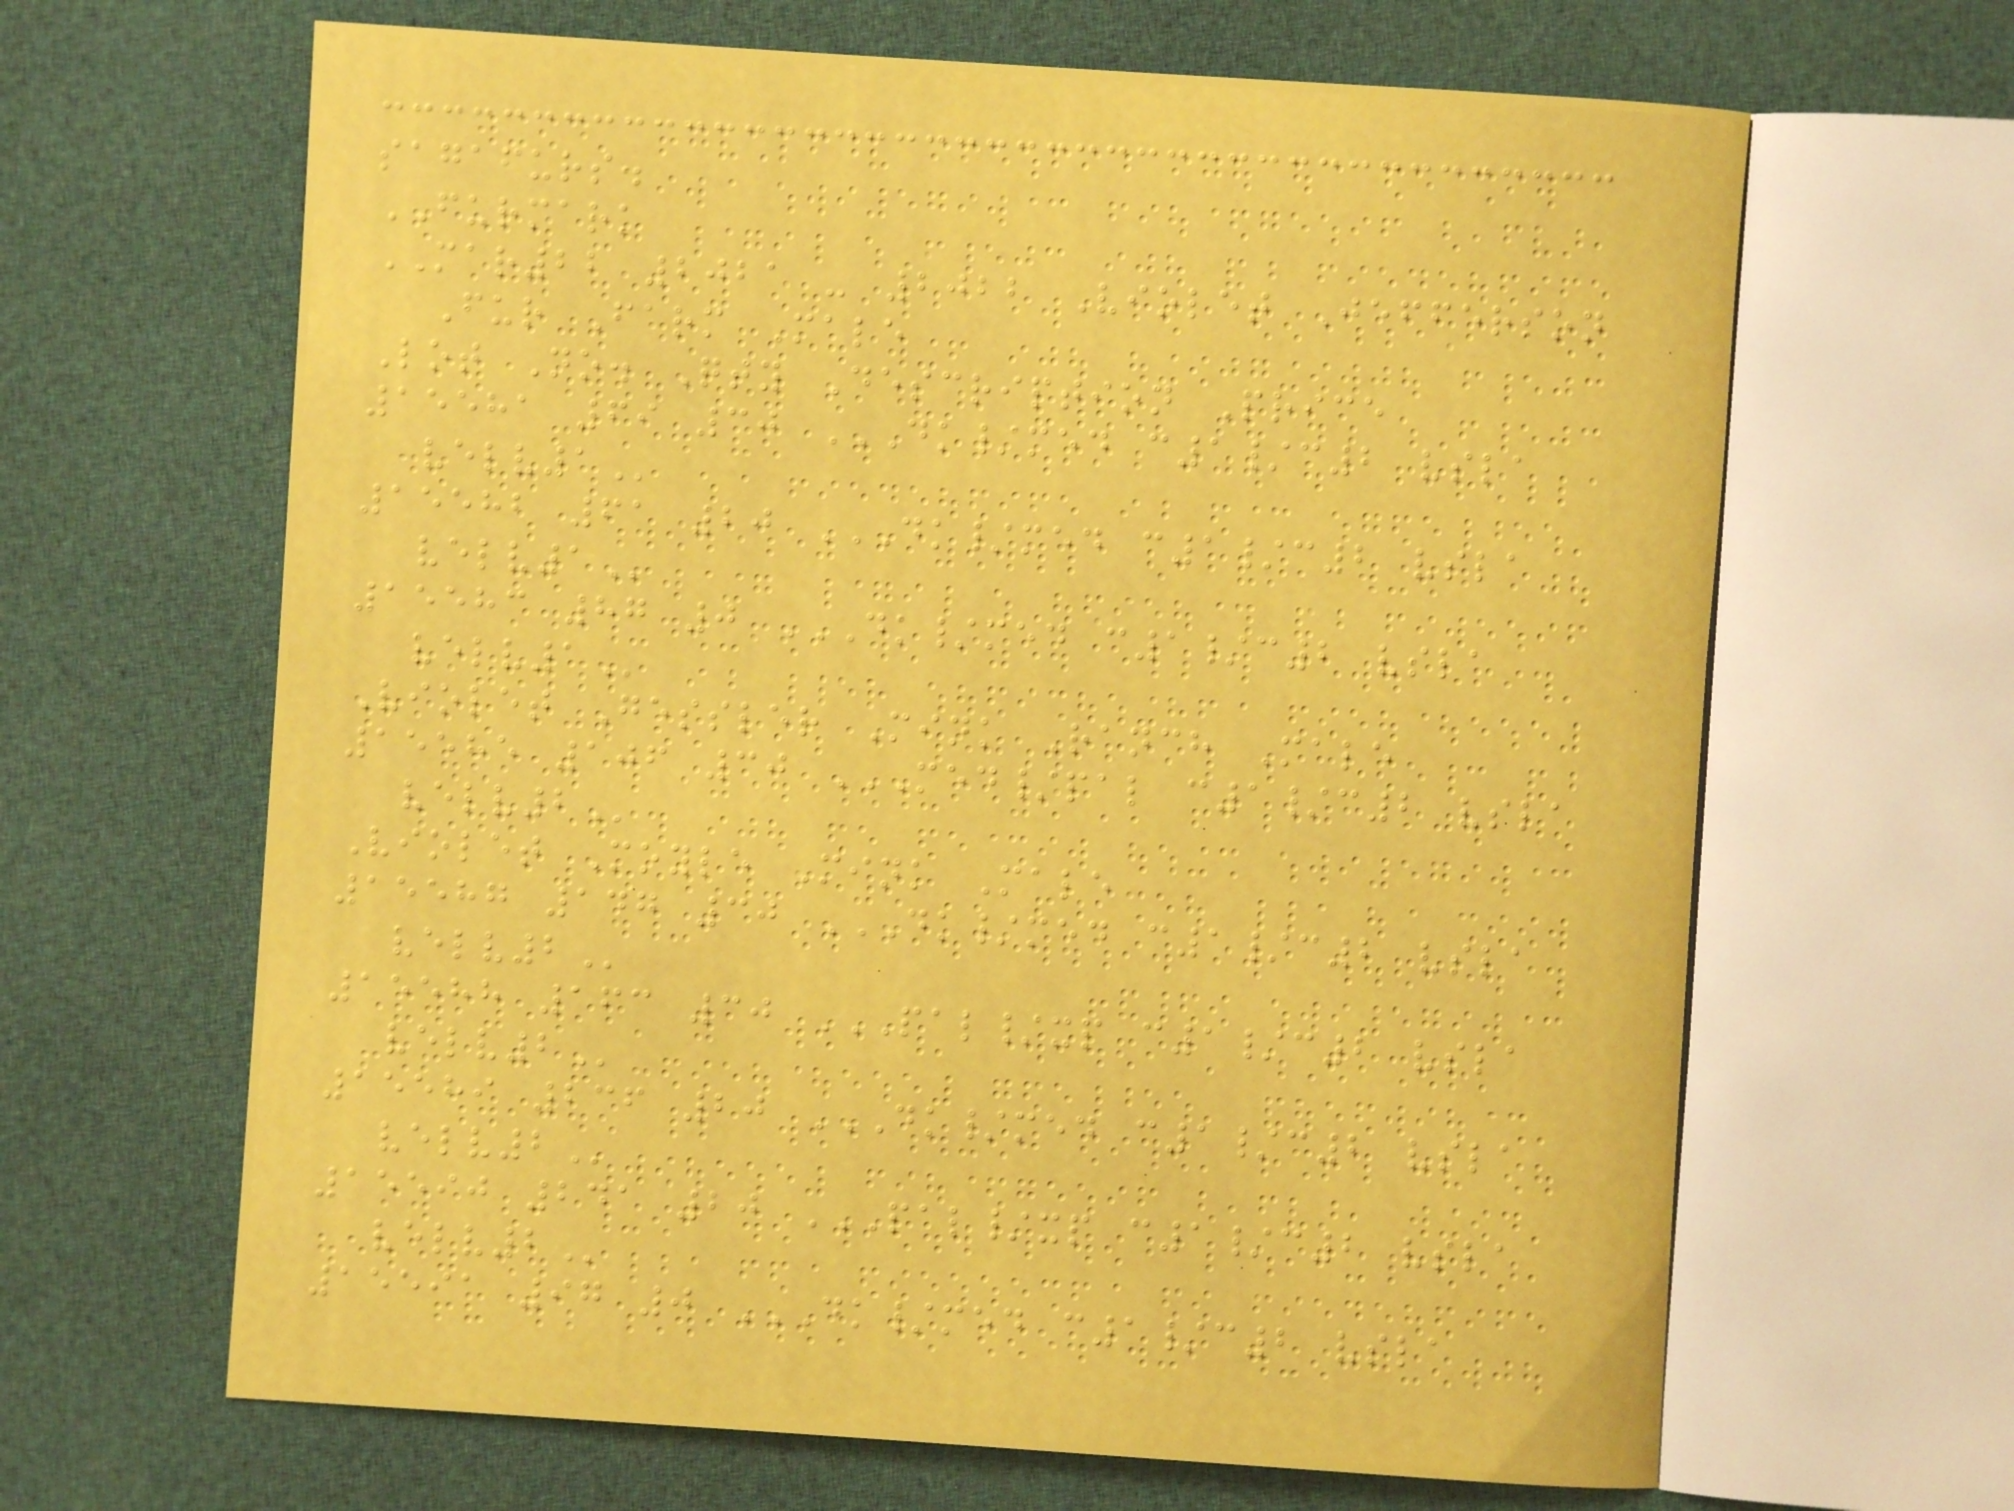sagafurs.
FURMARK
MAR22 2021 - 2022 Violet Jefferson
Fur Farm Male
Lot No. Qty Description Price
15581 69 30 DK/MED C1/C2 VSLA
VELV1
15582 61 20 DK/MED C1/C2 VSLA
VELV1
15583 87 0 DK/MED C1/C2 VSLA
VELV1
Violet Gessler Mink Ranch Male
15585 106 30 MED/PAL C1/C2 VSLA
VELV2
Violet Moyle Mink Male
15587 147 30 DK/MED C1/C2 VSLA
VELV2
15588 163 30 PAL/XP C1/C2 VSLA
VELV2
15589 236 20 DK/MED C1/C2 VSLA
VELV2
15590 241 20 PAL/XP C1/C2 VSLA
VELV2
15591 97 0 DK/MED C1/C2 VSLA
